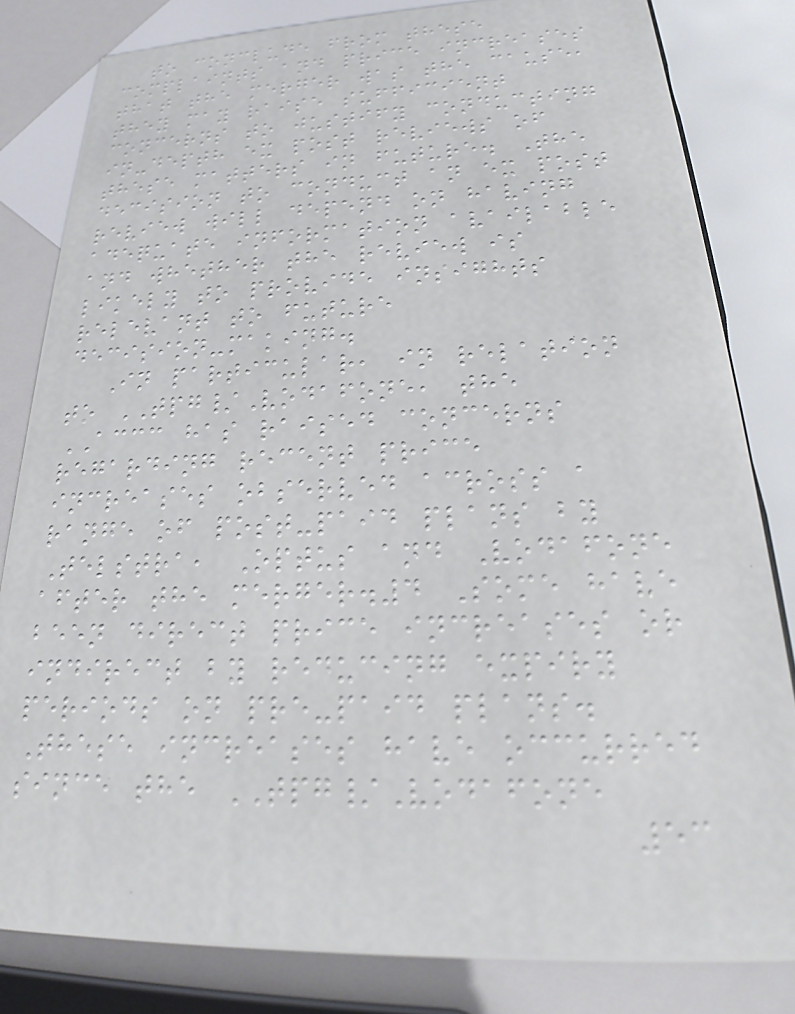to conclude from these
complaints and price increases
that the merger was the cause,
they may raise sufficient
concerns to justify conducting
in-depth ex post reviews of
these matters in future. The
decision to conduct an ex post
review will depend on having
adequate information available
and whether the review is
likely to provide insights
relevant to future
decision-making.
In particular, in relation
to TPG/Vodafone, the
ACCC has raised concerns
regarding recent price
increases observed across a
range of post-paid plans by
Telstra, Optus and Vodafone
after the merger.4 Some have
been direct price increases or
indirect by reducing expiry
periods on pre-paid plans.
These increases have occurred
since the TPG/Vodafone
53
